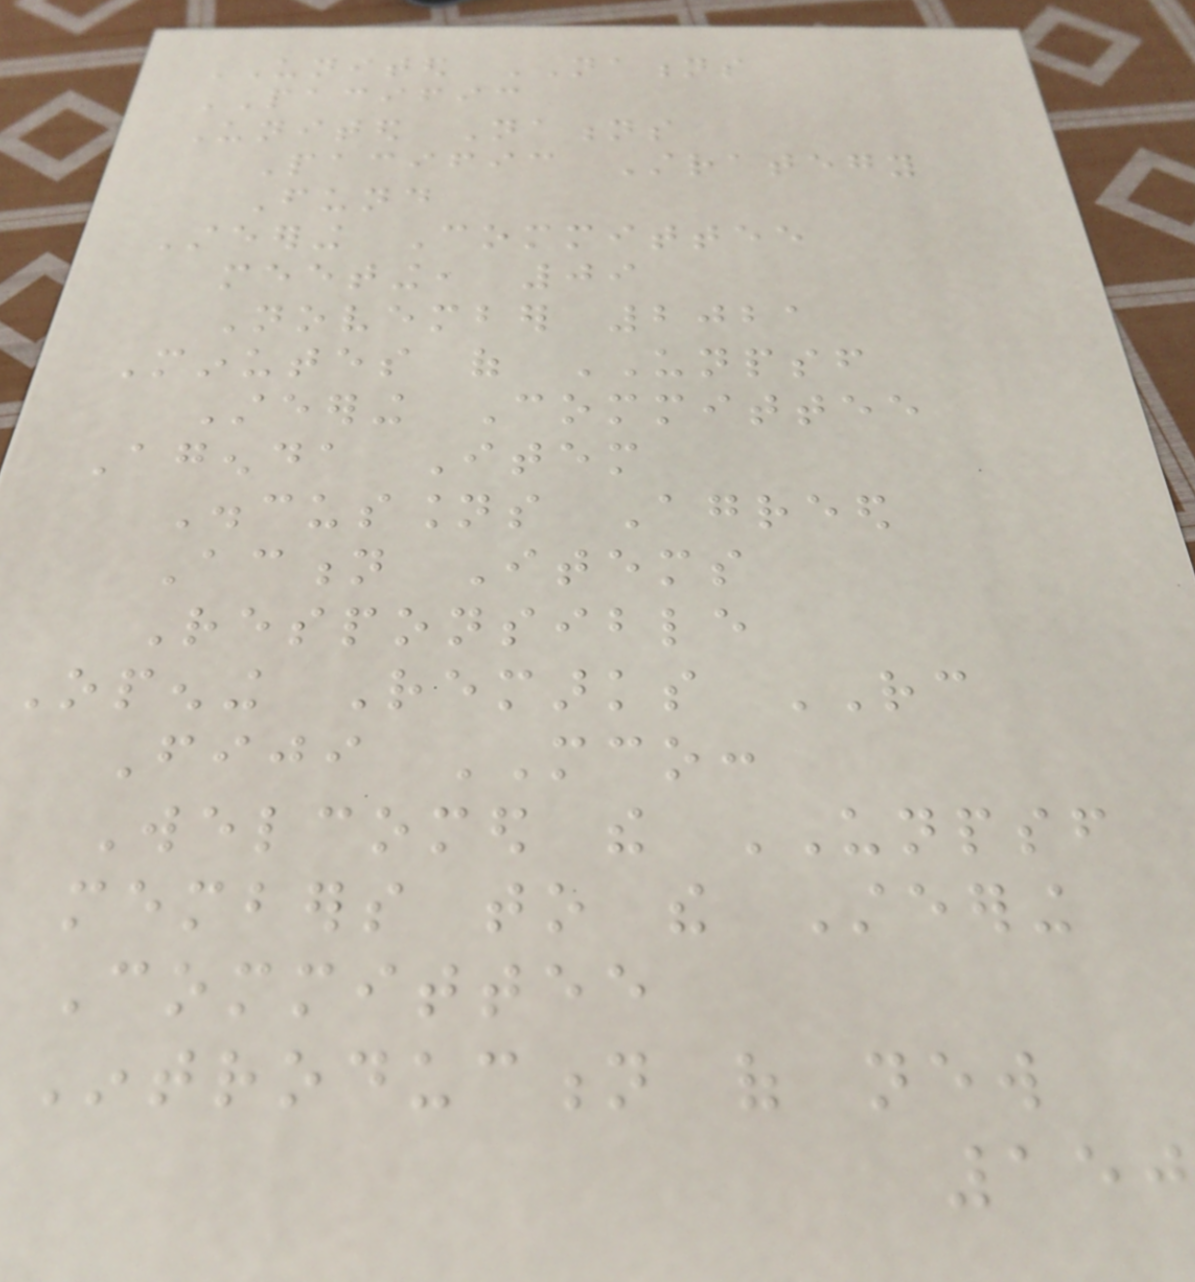UNITED NATIONS
PACIFIC
United Nations
Pacific Strategy
Fund
Steering Committee
meeting, 09
November 2021
Minutes of UNPSF
Steering Committee
Agenda Item
Discussions Agreed
Action Items
Responsible
Opening Remarks RC
Fiji MCO:
Welcomed the UNPSF
members to the Steering
Committee
Introduction of new
150
